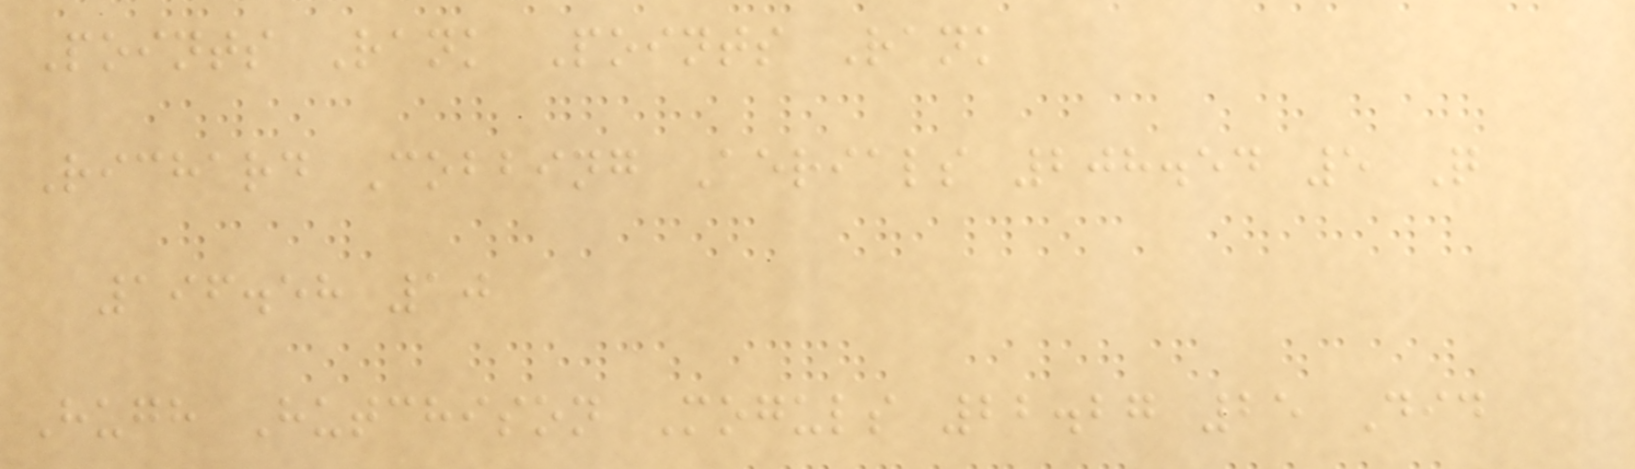Points Rank Points Rank
Richard Cobbing Aerials 208.54 5 Q
196.58 10
Hugh Hutchison Moguls 22.27 25 Did
